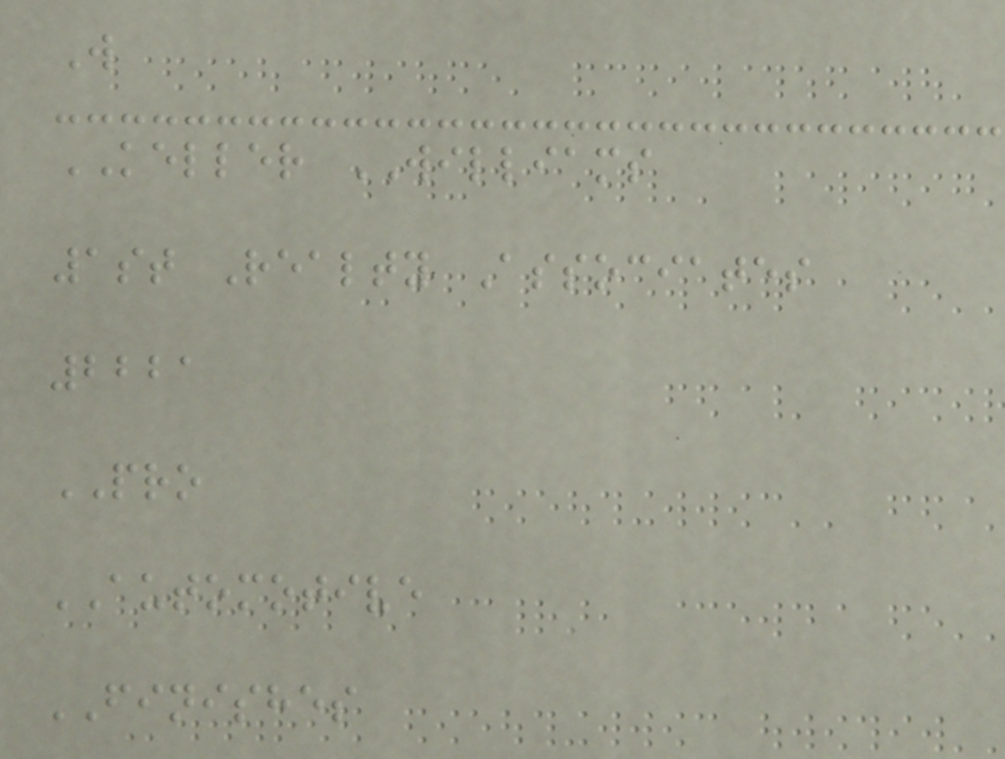W
KELLER WILLIAMS
1st Realty Associates
2221
PRO
AUTOMOTIVE
FINISHES
